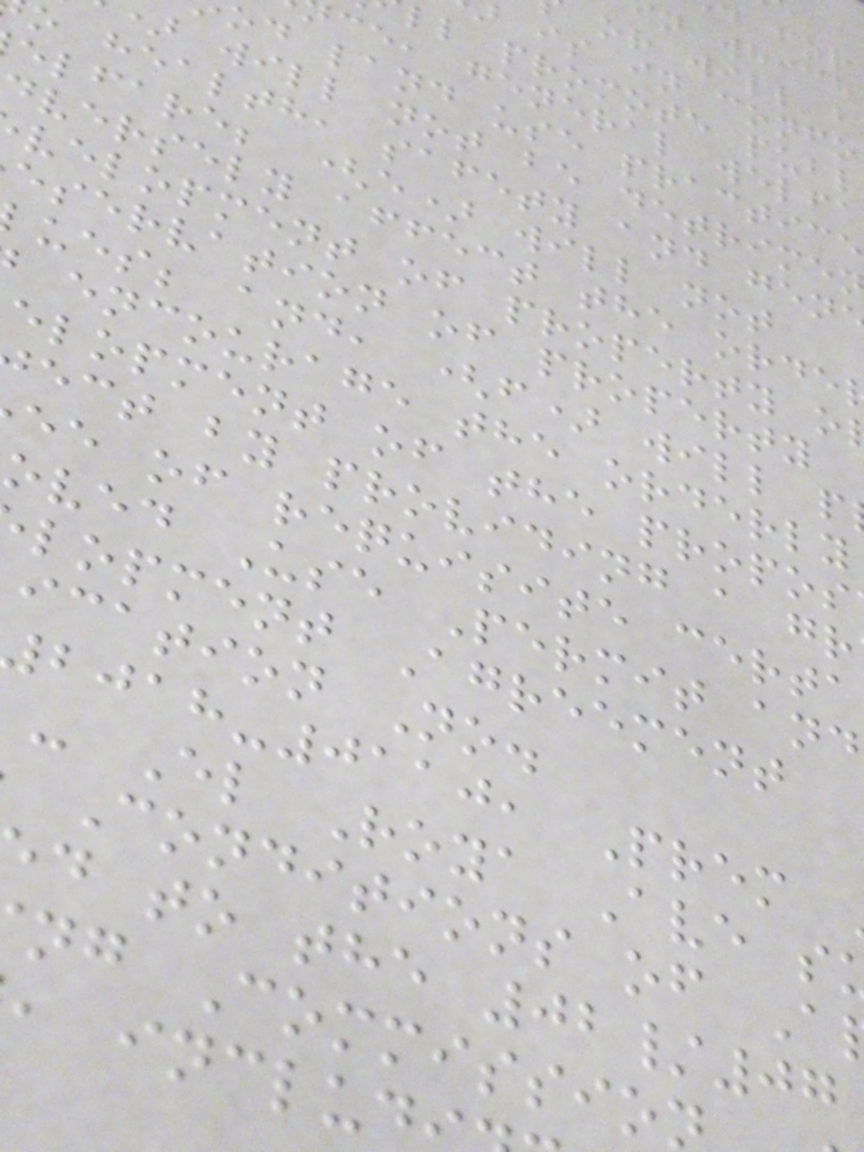or will b
is in confo
ll promote publ
ce, general welfa
od land use practice
will not be detrime
o health, safety and gen
elfare; (e) will not
versely affect the orde
velopment of property o
eservation of property
ues; and, (f) will p
encourage the orderly
elopment of the propos
ect by providing a gr
ee of requisite certa
oved Use Permit and
lopment Agreement
ication No.
-0110, Prem
- El Roya Ave s
Conditions of A
d to the 02/07
ng Commissio
, includ
